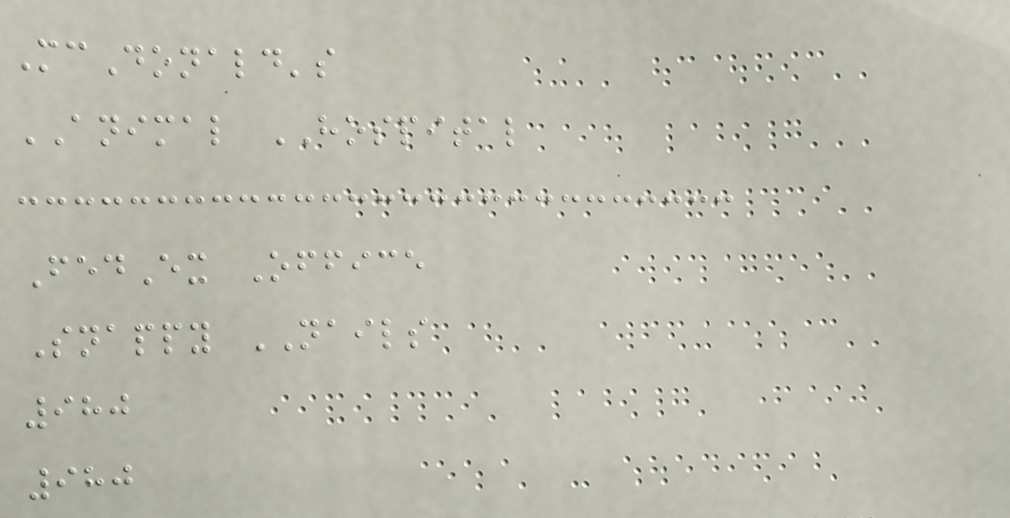McDonald's
ANIMAL HOSPITAL
FedEx Office
Snappy NAILS
980
980
